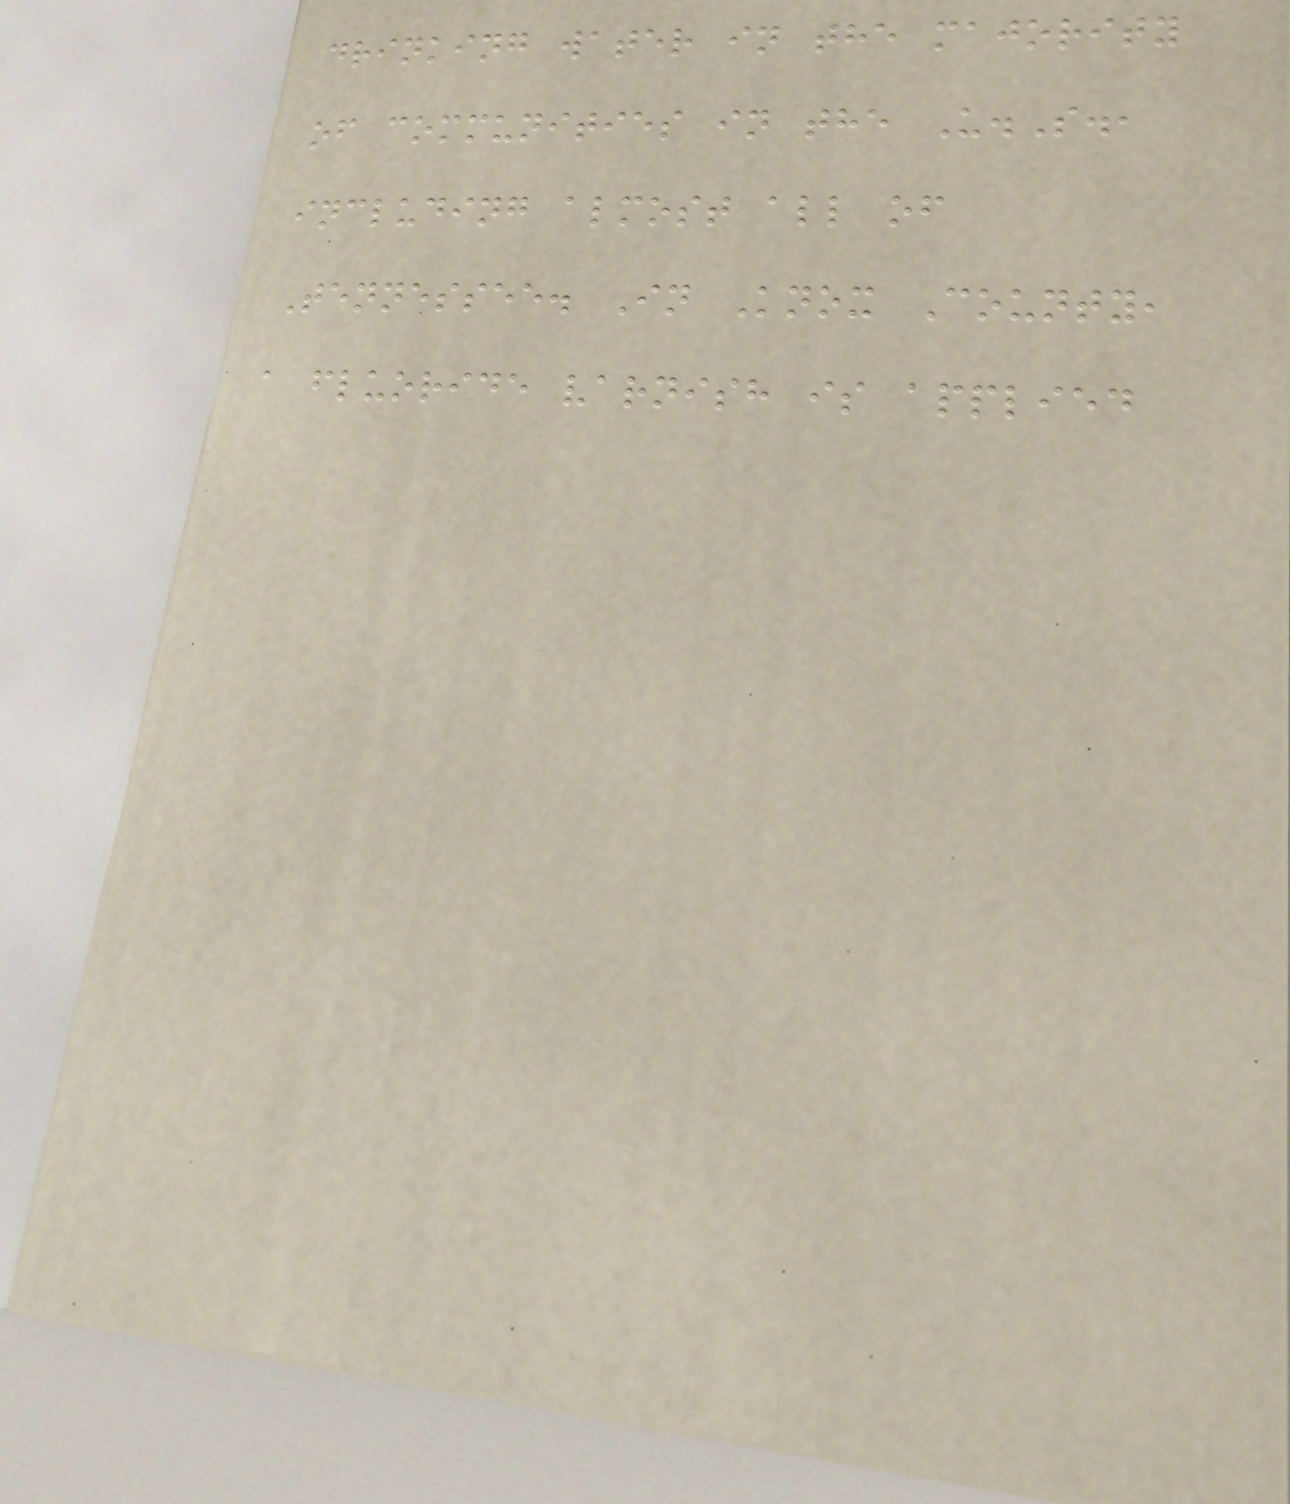drinking water in the majority
of communities in the U.S.,
including almost all of
Tennessee. In Knox County,
a fluoride varnish is applied
